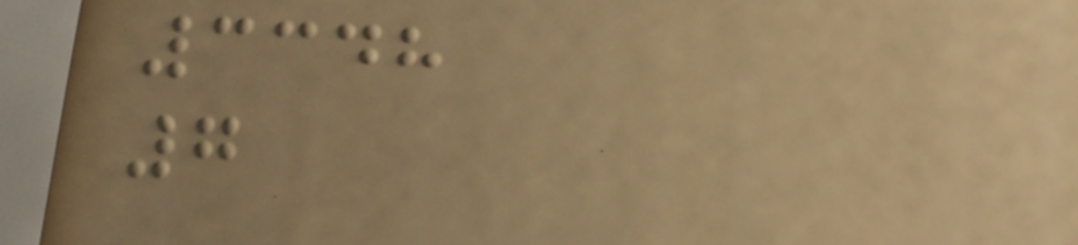3348
7
